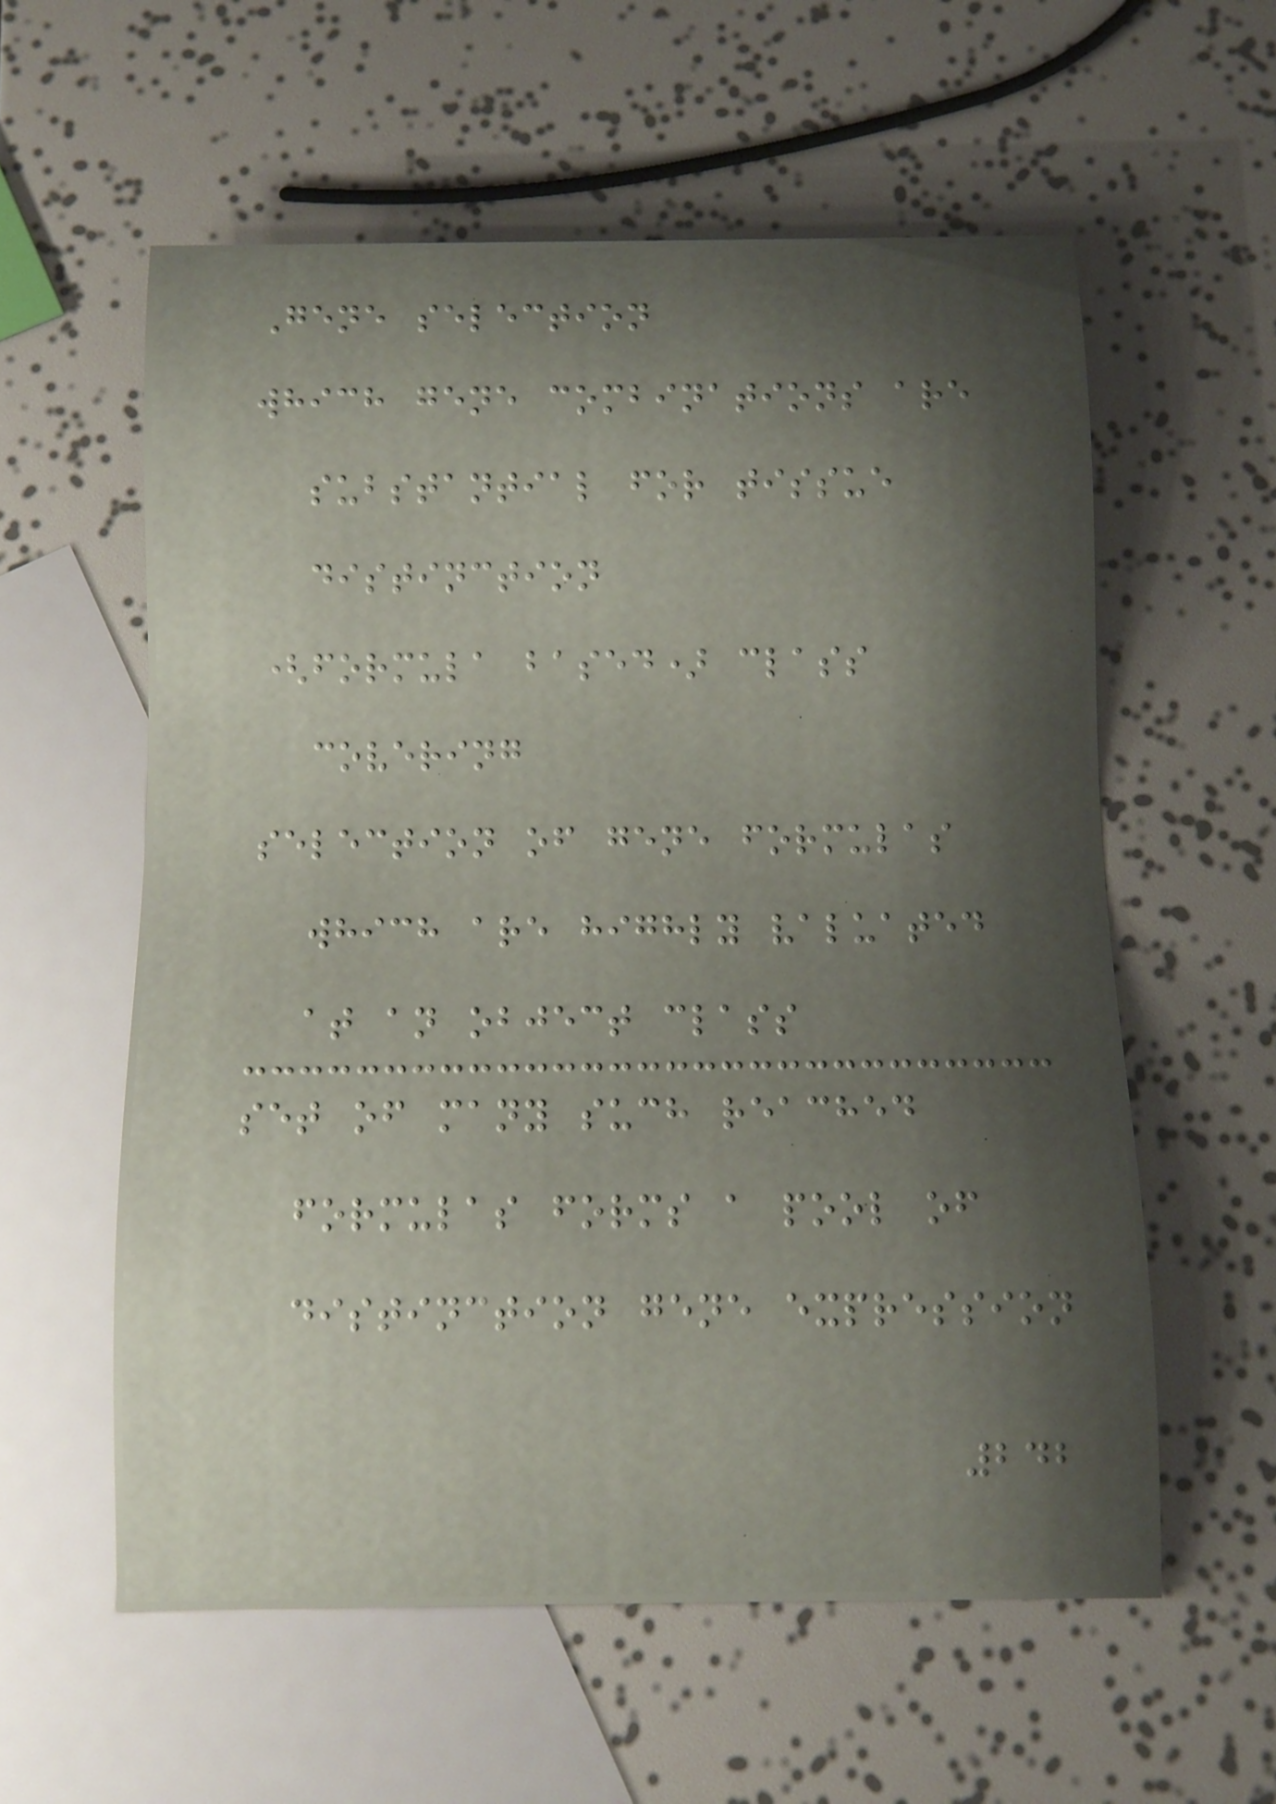Gene selection
which gene combinations are
substantial for tissue
distinction
(formula based) class
covering
selection of gene formulas
which are highly valuated
at an object class
set of many such reached
formulas forms a pool of
distinction gene expression
242
